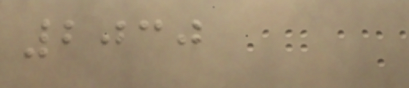2030
